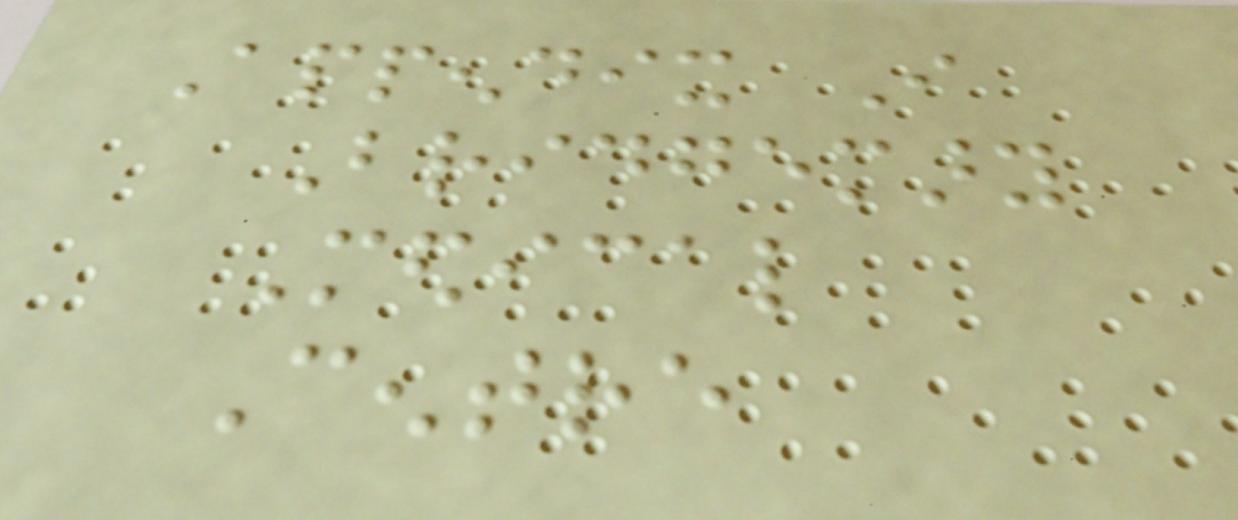Appendix I
Bridgemary
Medical
Centre
